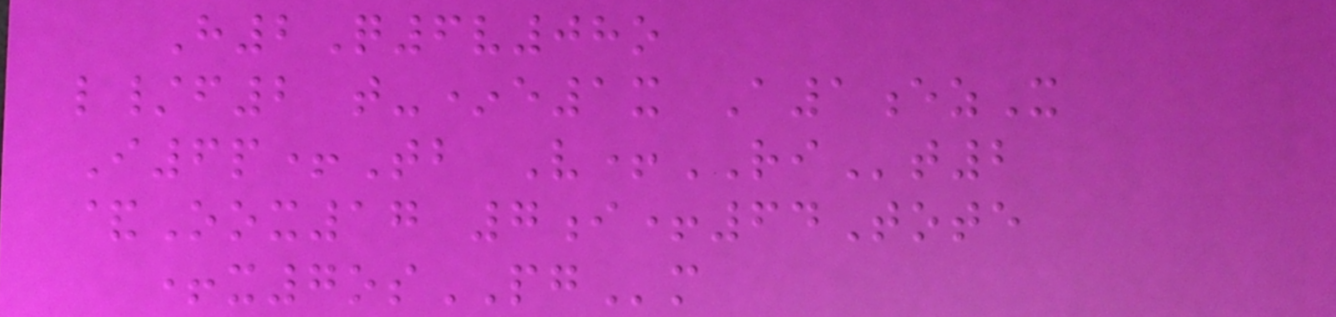H2Q6v08o
l/f2 t-*e1x A1ezX
I6p+Tb V+RIt2
&Oox17 7i+64Tote
+x7osPGm
